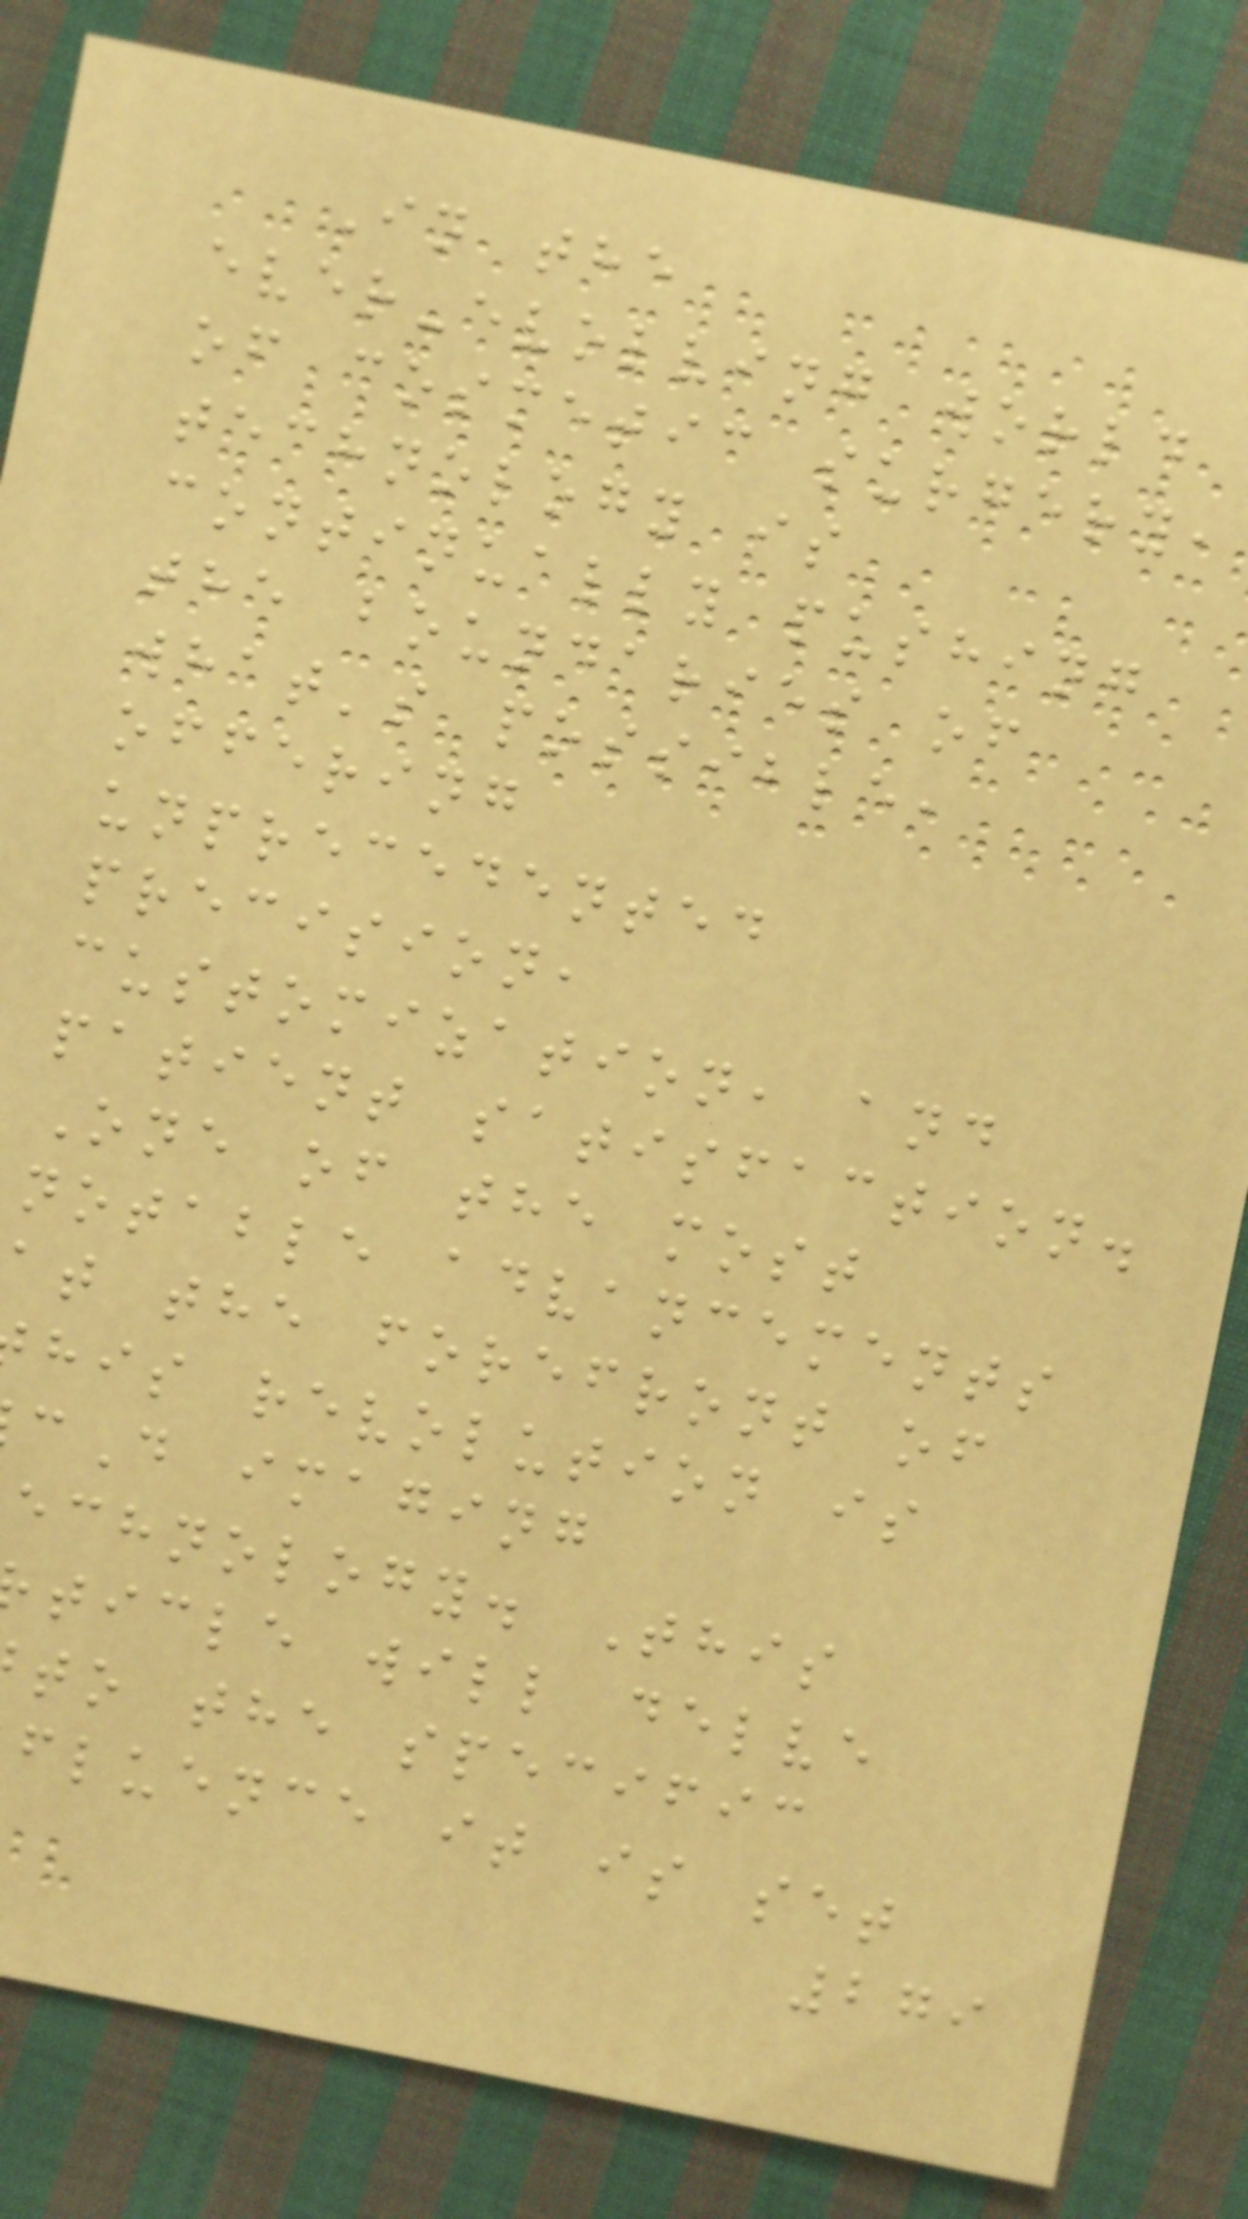In the
ever-evolving world
of cosmetic surgery,
technology is
continually pushing
the boundaries of
what's possible,
offering
unprecedented
precision,
customization, and
patient satisfaction.
One of the most
notable advancements
at the forefront of
his revolution is
D imaging
echnology. This
ticle will delve
to the specific
fluence it is set
279
